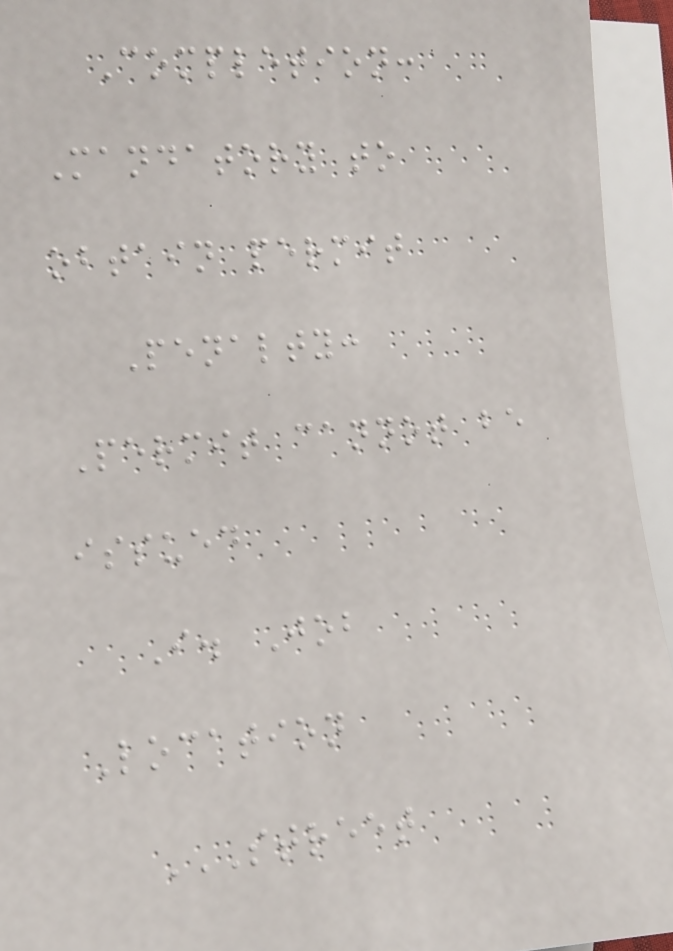Completion:
Mandatory to
obtain permit
Penalty:
Permit cannot be
issued
I. Job
Location
STREET
